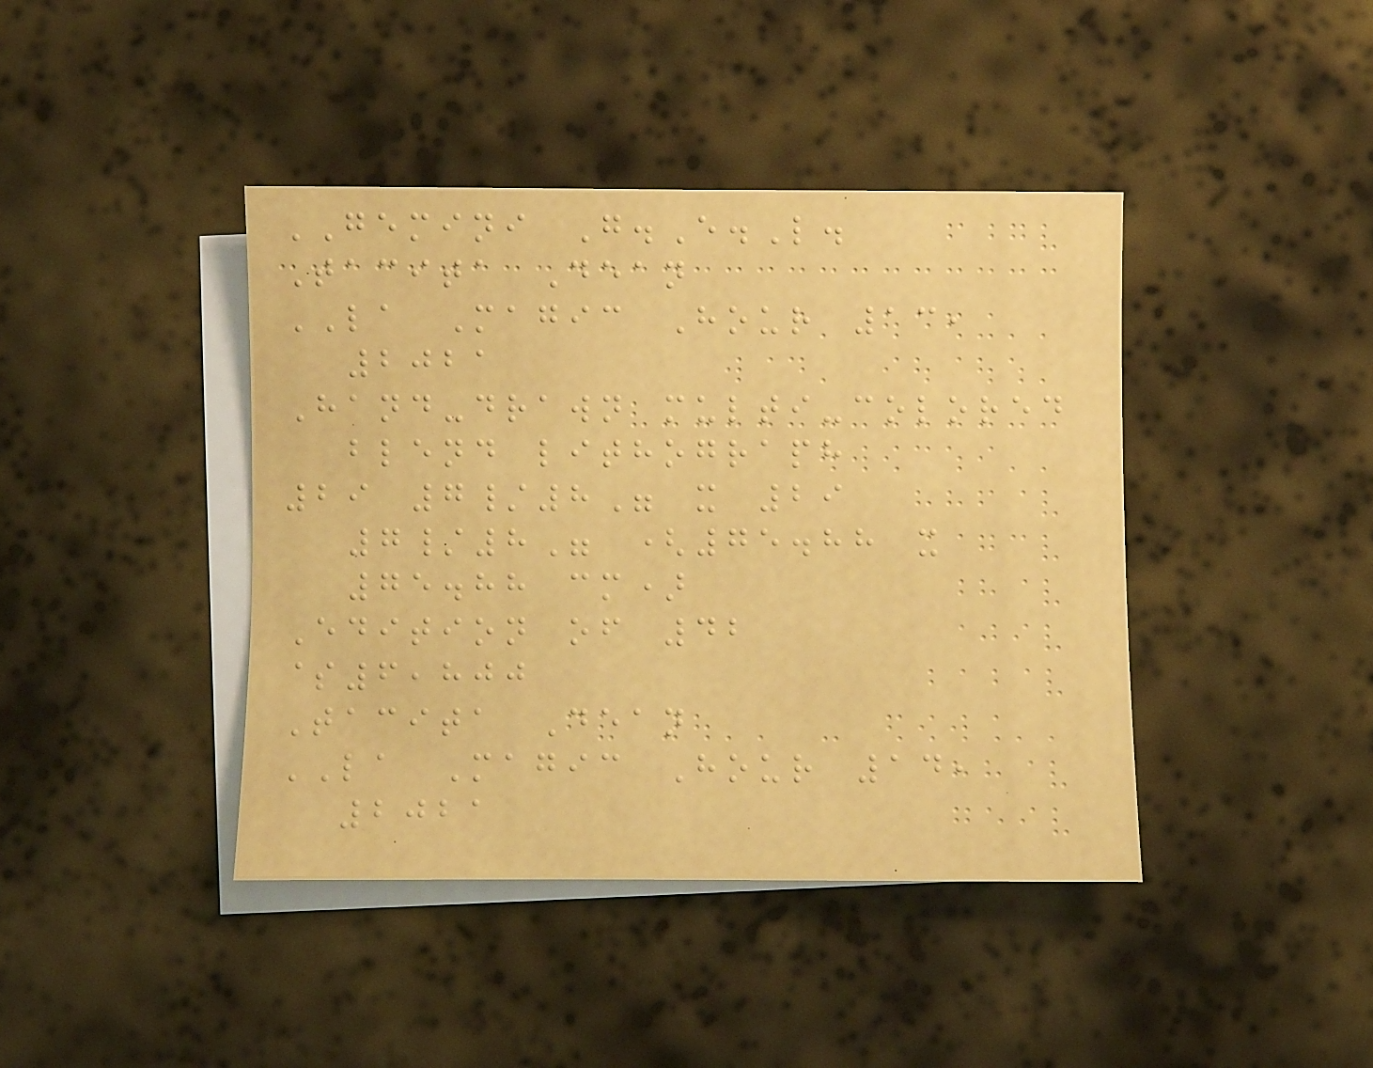GEMINI G.E.L.
Tacita Dean
LA Magic Hour 13,
2021
Hand-drawn multi-colored
blend lithograph
29 7/8" x 29
7/8" (75.88 x
75.88 cm)
Edition of 42
$6,800
Tacita Dean
LA Magic Hour 14,
2021
